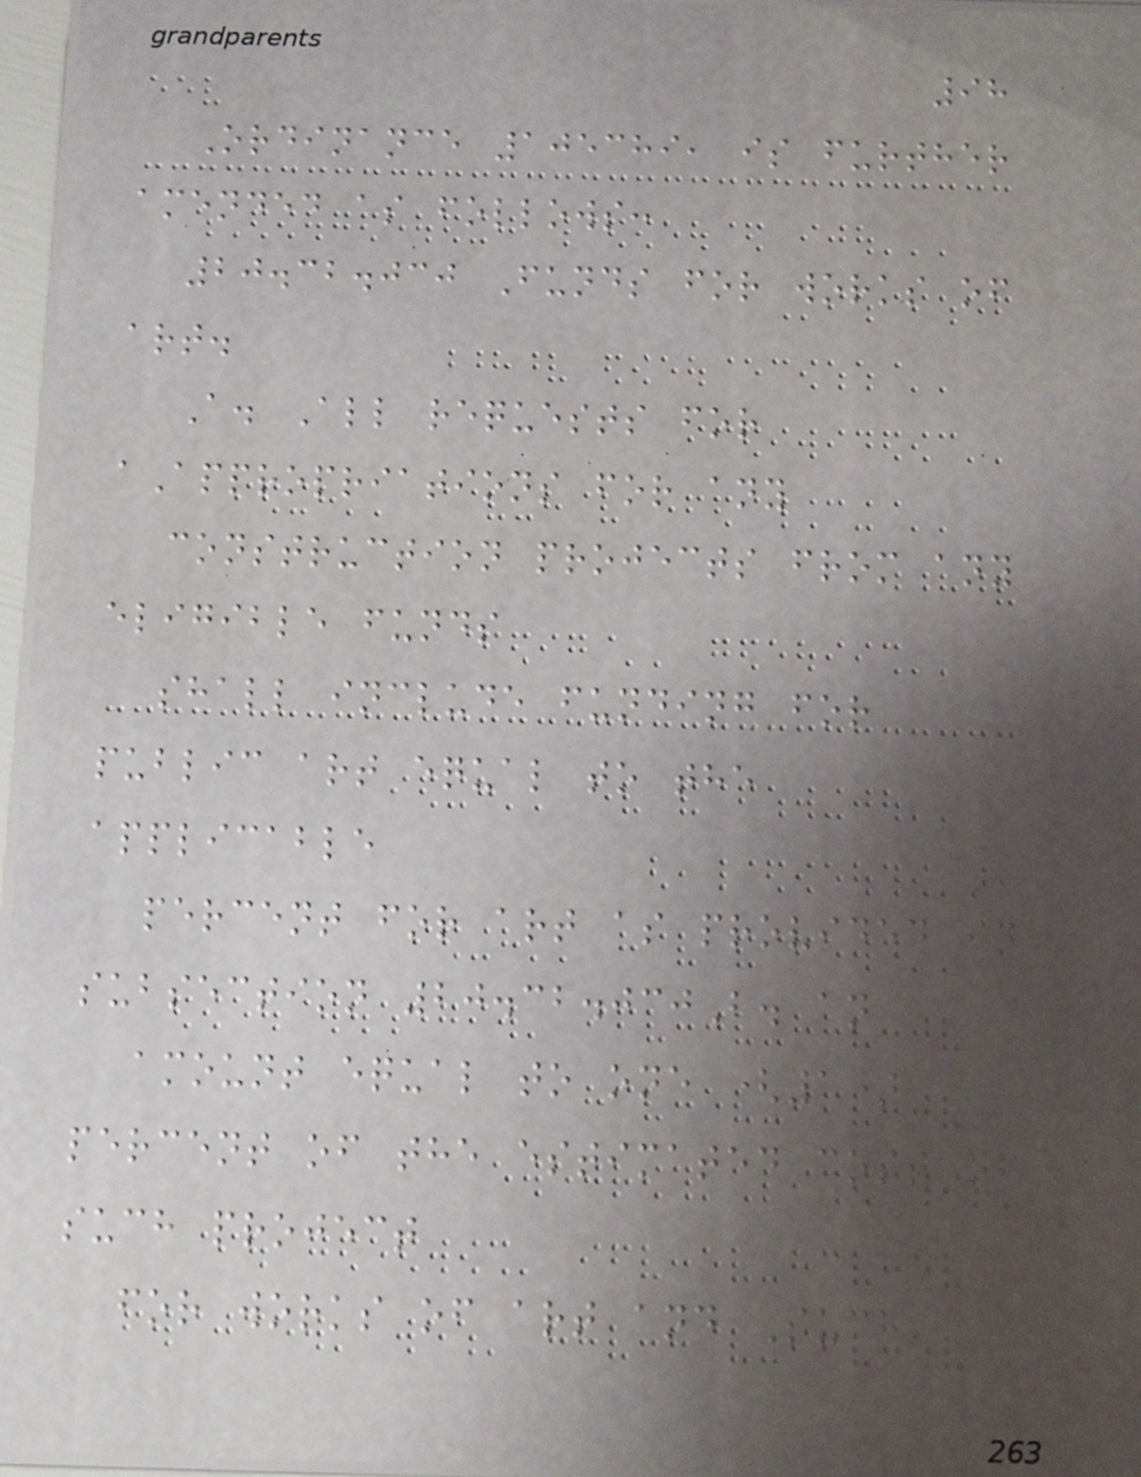98
Ordinance 105389, is further
amended as follows:
20.32.030 Funds for works of
art.
A. All requests for
aAppropriations for any
construction projects from any
eligible funds
shall include funding for
public art equal to the
applicable
percent for art as provided in
subsection 20.32.030B. an
amount equal to one (1)
percent of the estimated cost of
such project
for works of art and Such
